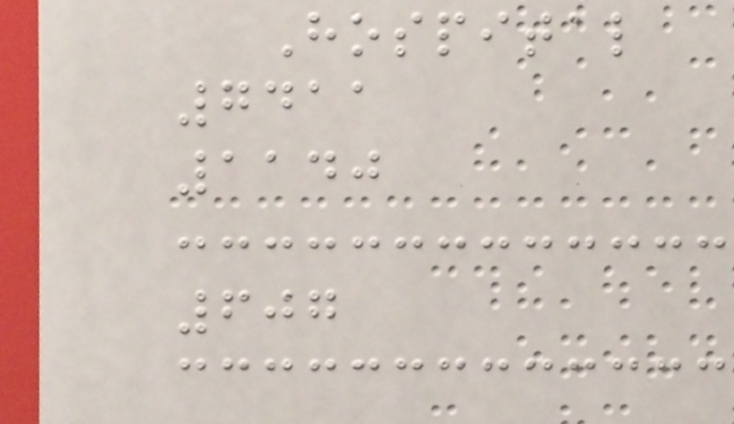Hospital
7411
1140
607
